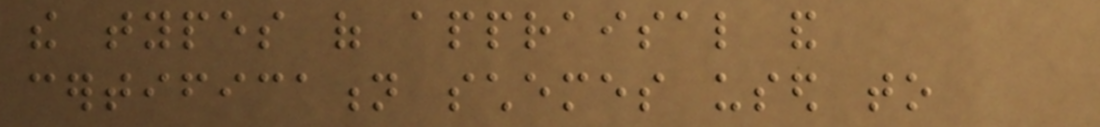the types of appraisal and
certification schemes used to
